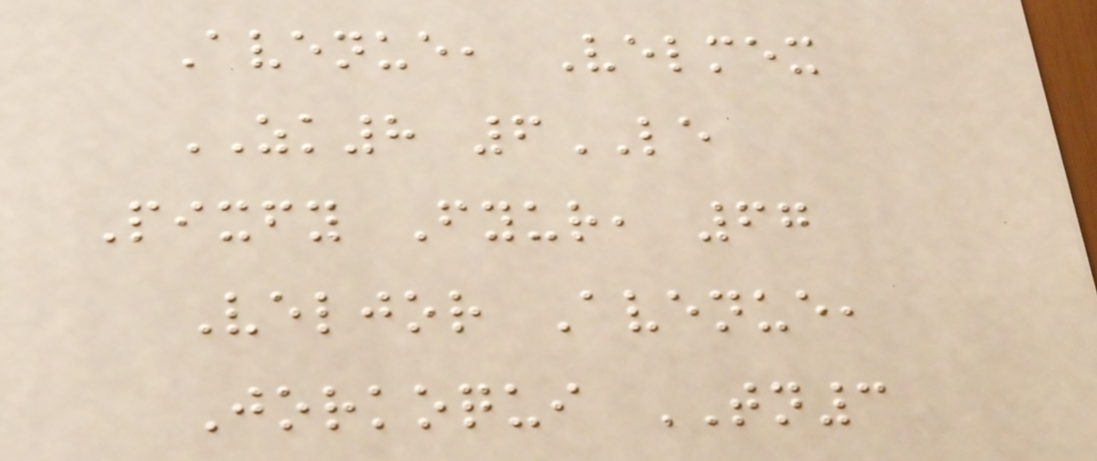Avenue, Velmex
ZK8 6LE
Pixfy Fyur, 67
Veljor Avenue,
Jorkoqui TN3
